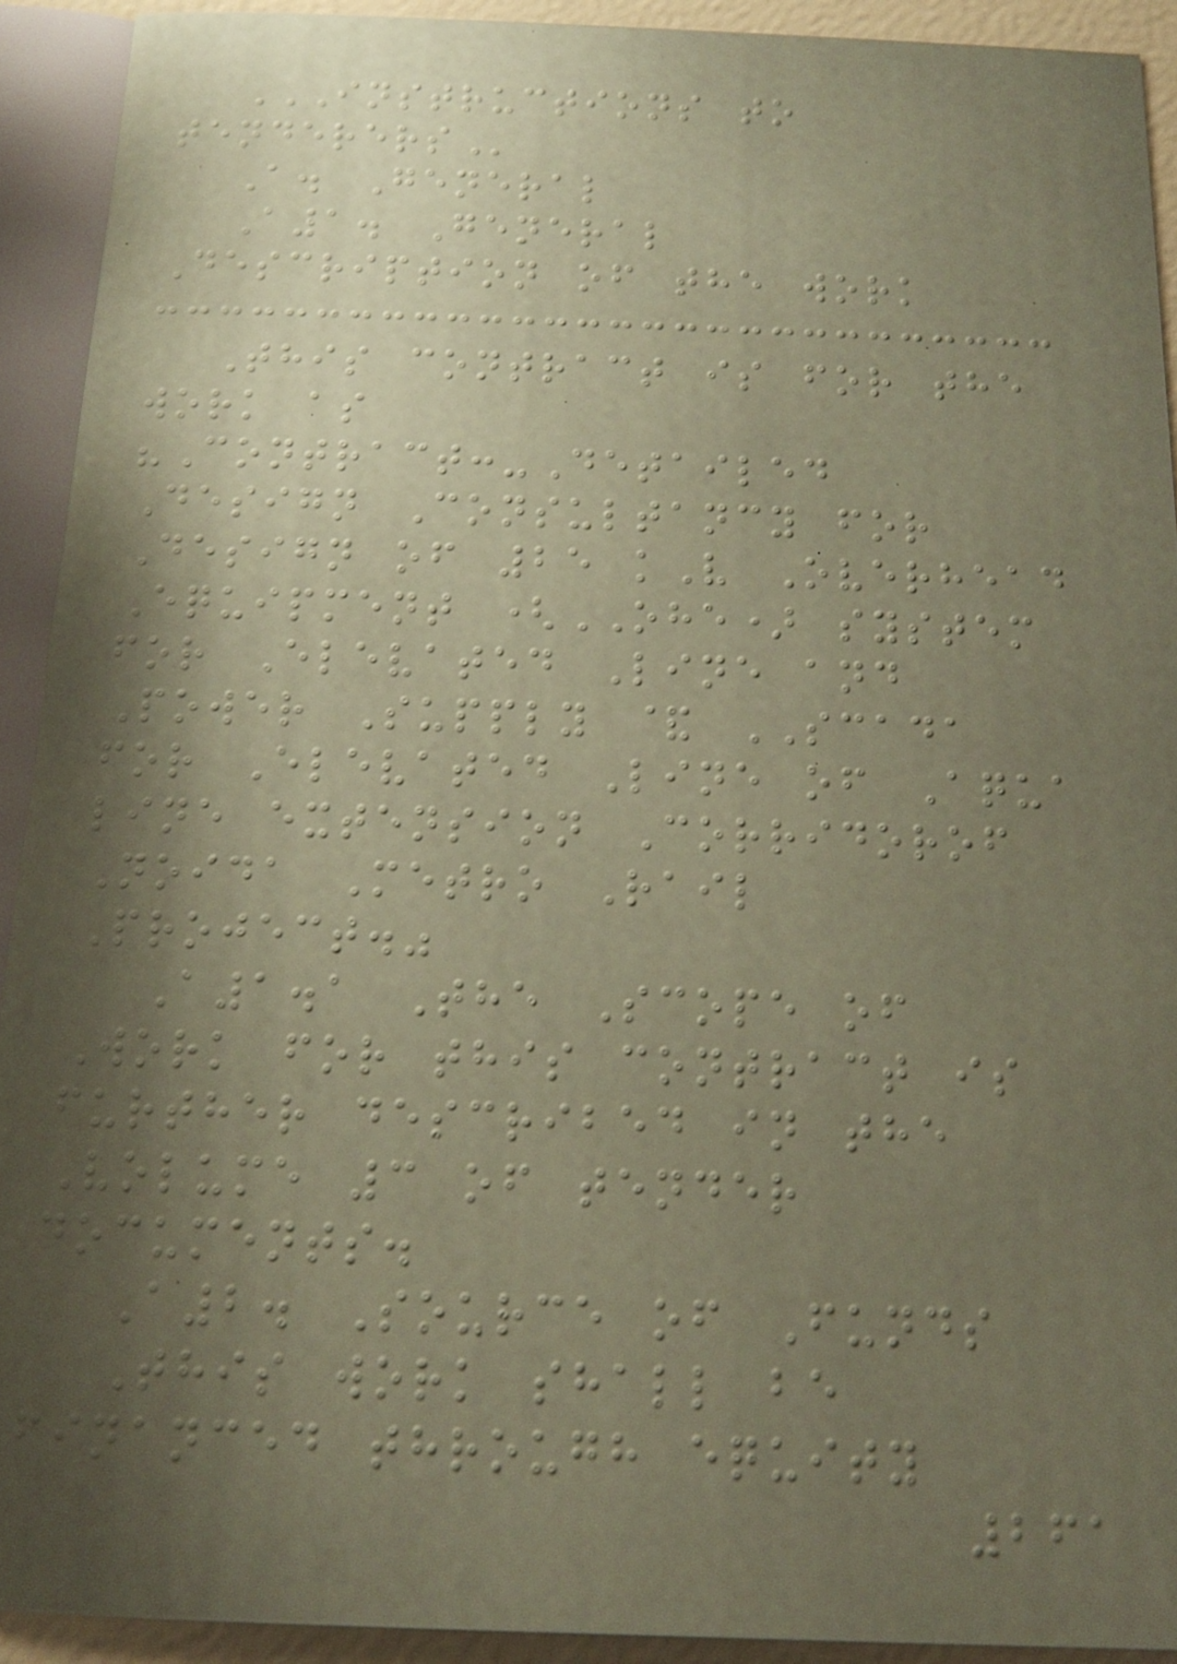INSTRUCTIONS TO
TENDERERS
A. General
A1. General
Description of the work
This contract is for the
work as
"Contract:-Detailed
Design Consultancy for
Design of 25 kV Overhead
Equipment (OHE) system
for Elevated Line and
Power Supply & SCADA
for Elevated Line of Aqua
line extension Corridorof
Noida Metro Rail
Project."
A1.1 The Scope of
Work for this contract is
further described in the
Volume 3 of tender
documents.
A2. Source of Funds
This work shall be
financed through equity
261
